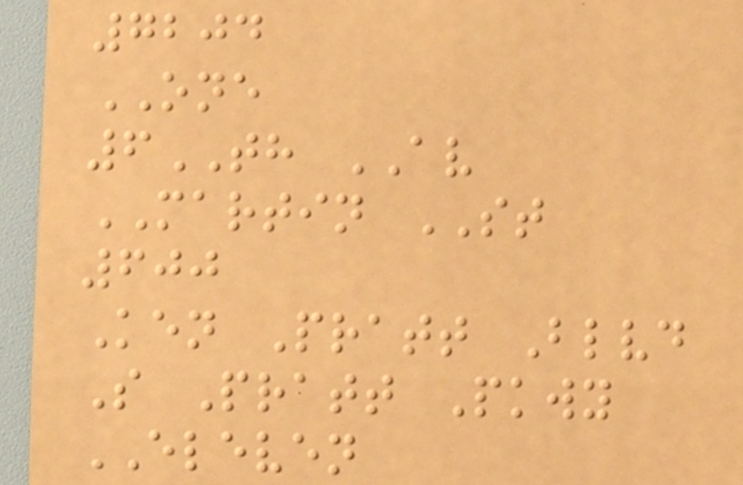7204
ONE
6TH AV
MARTIN ST
600
Ken Pratt Blvd
S Pratt Pkwy
ELEVEN
